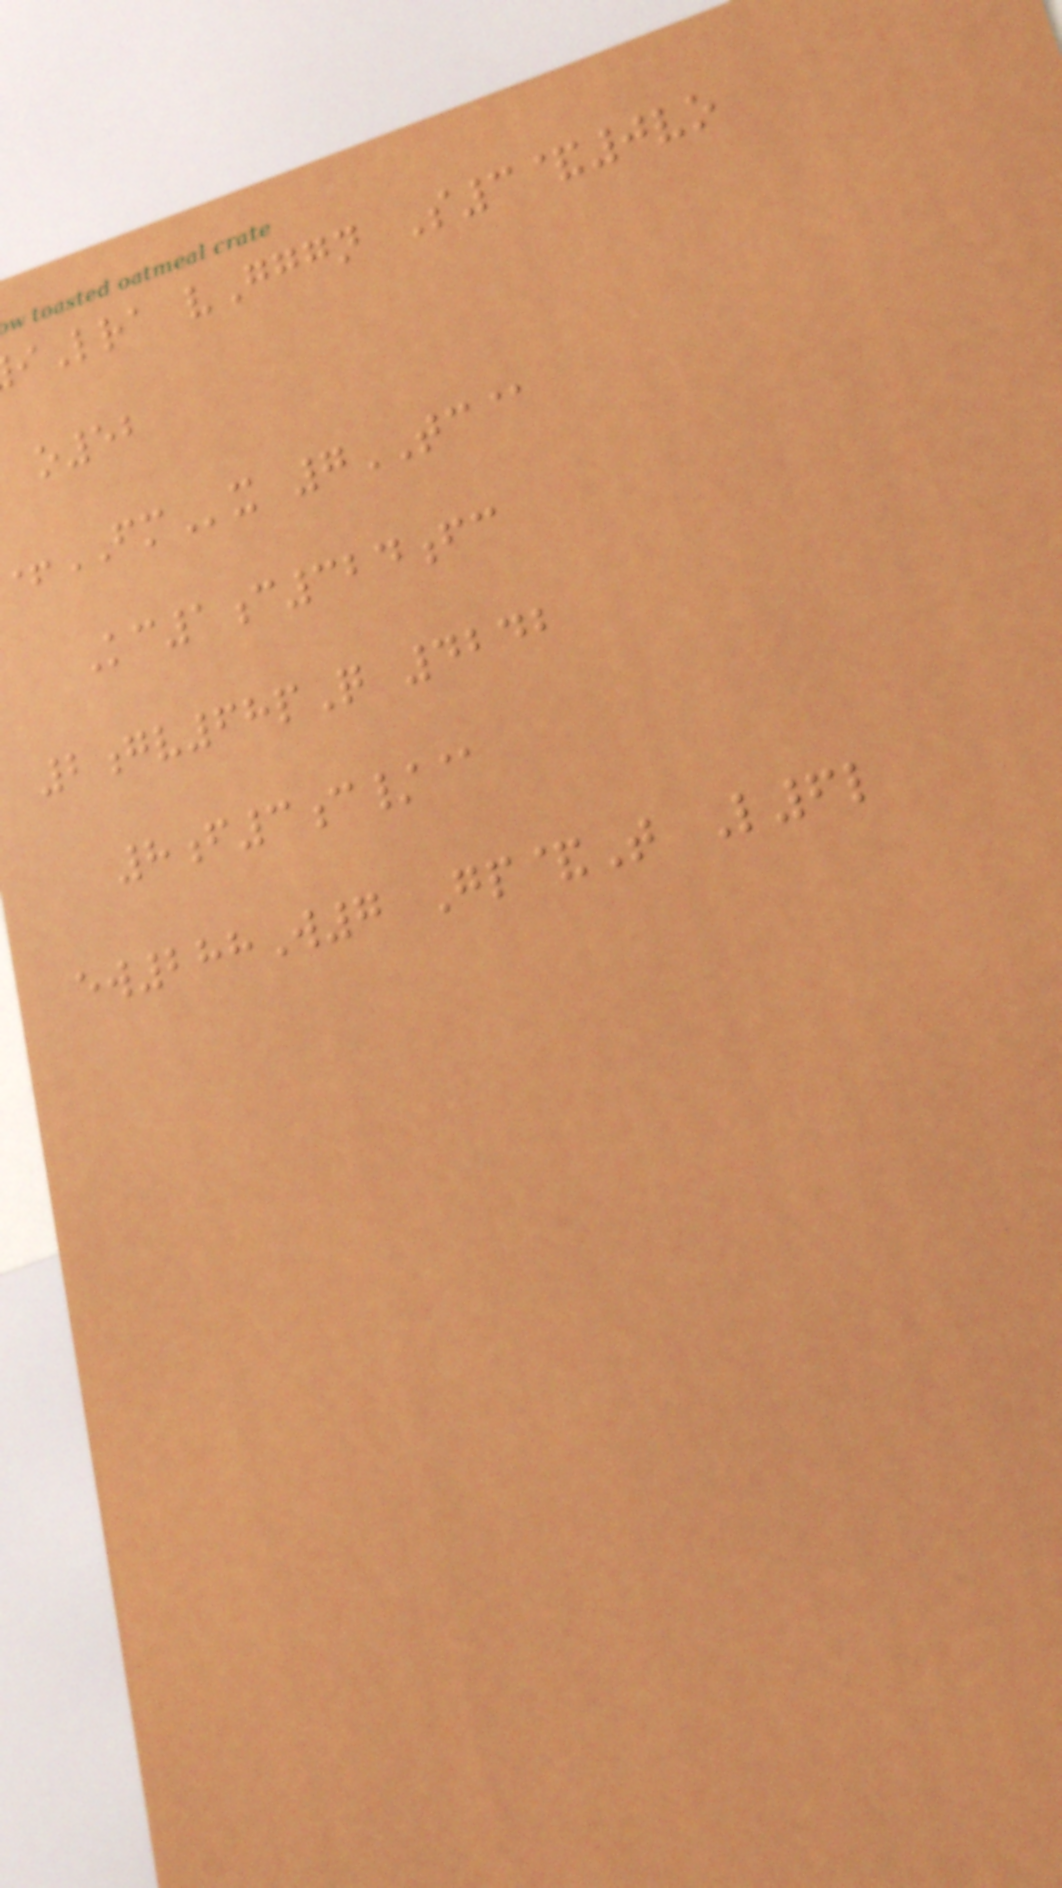Lra vGggn S3&0vo
o52
FMx 7TC@
Kc1c324fc
2gv68pQ 4242
8f3c/@
ew288W7 Gp&T L6l
